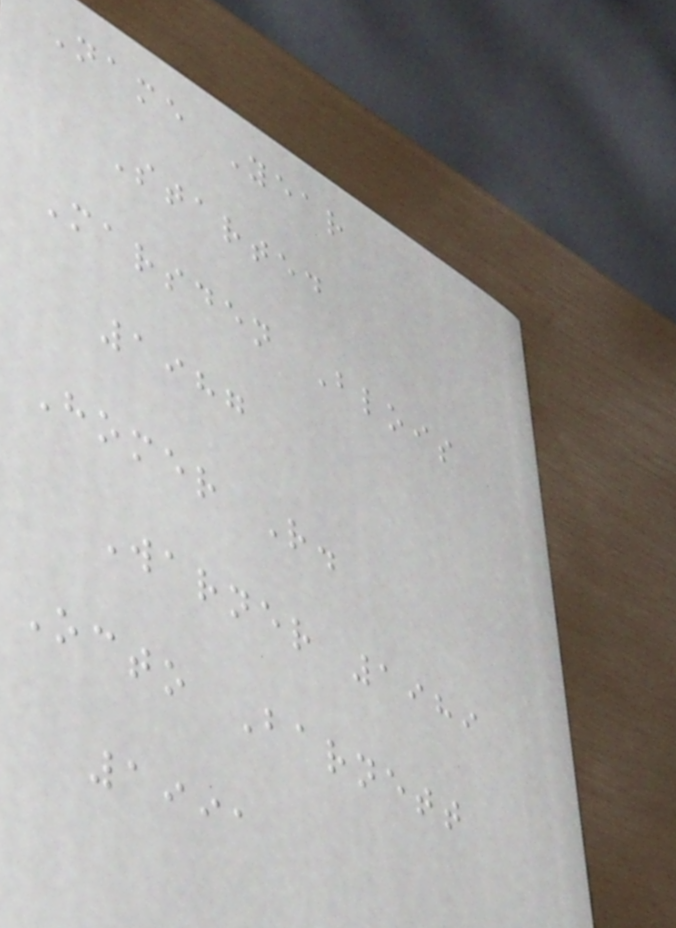Name Year
Started
Marsden Blois
1987
Homer R.
Warner 1989
Octo Barnett
1991
